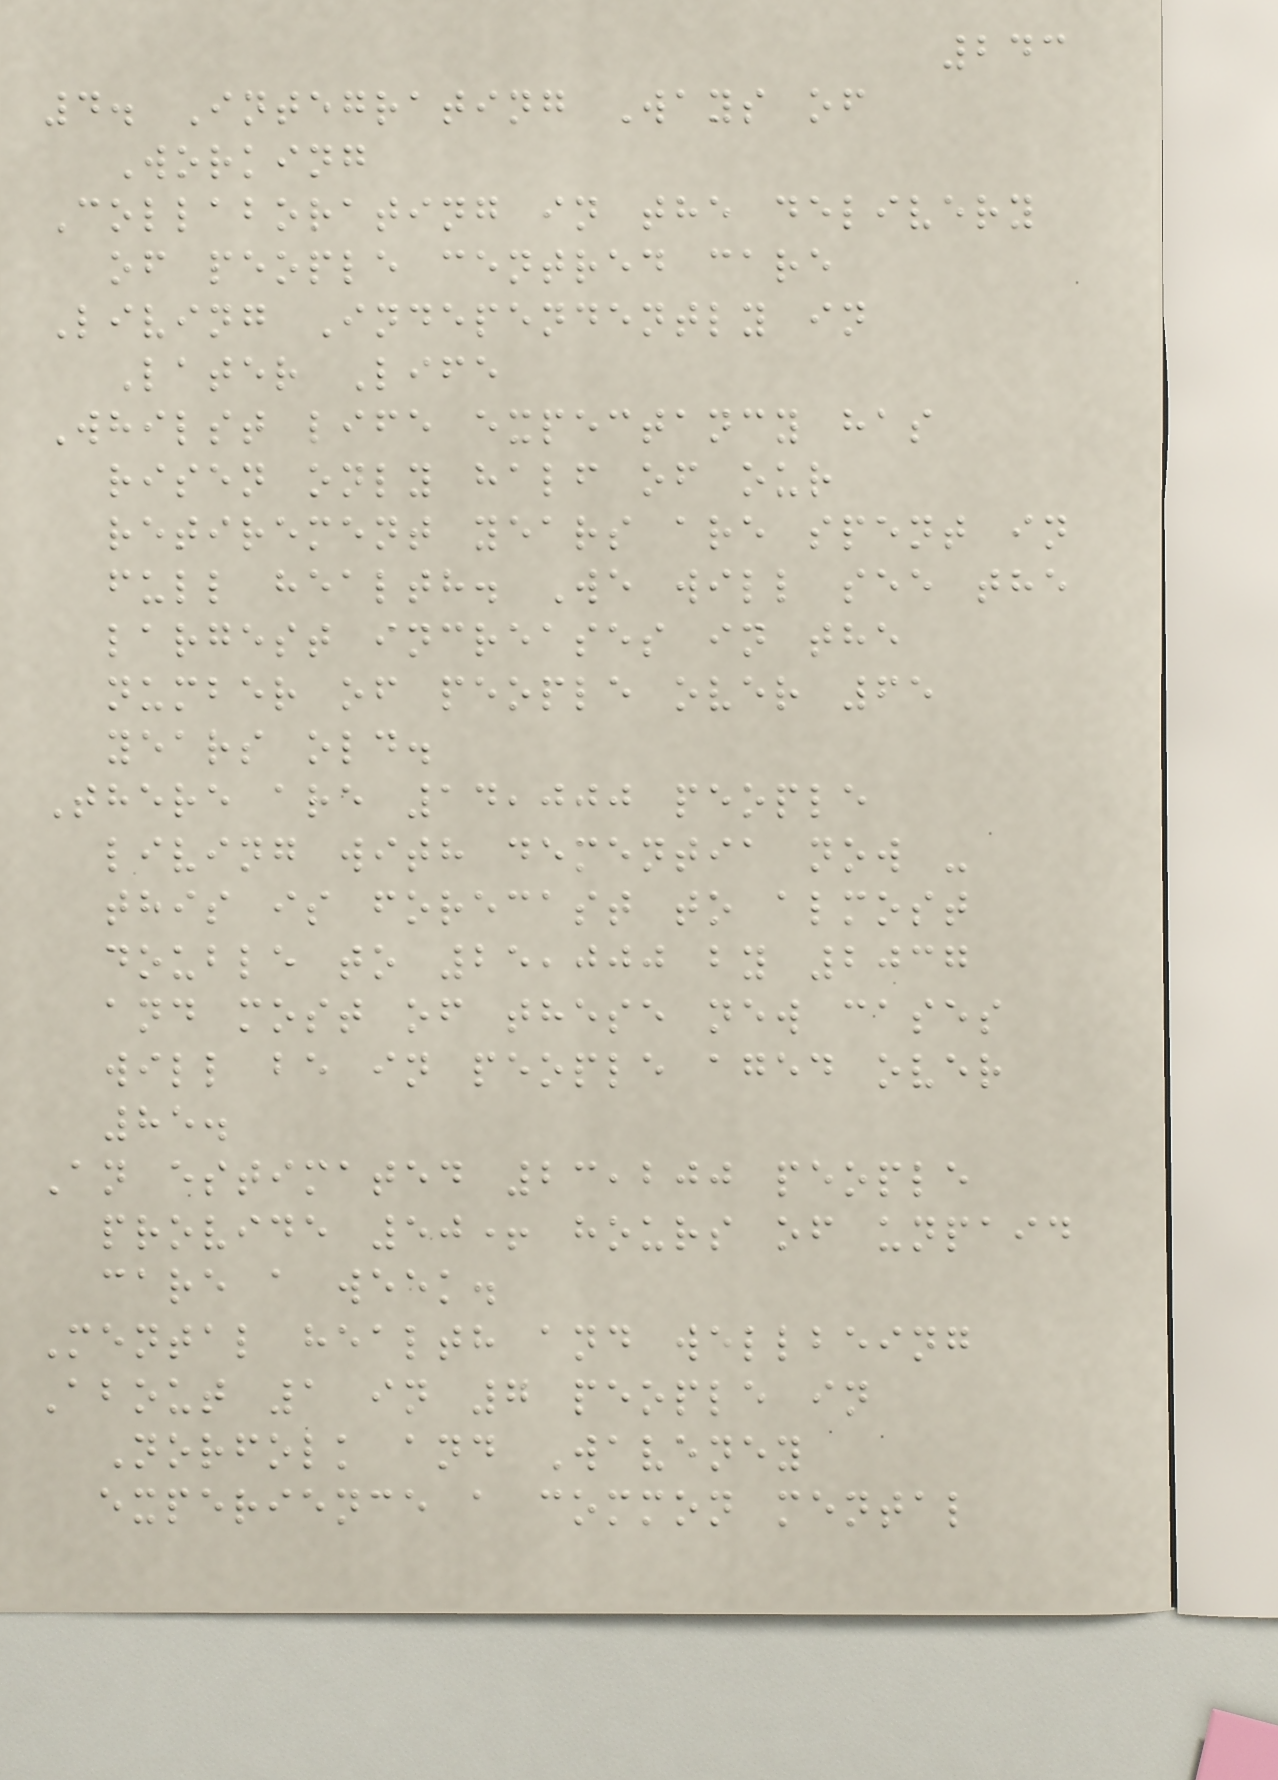243
4. Integrating Ways of
Working
Collaborating in the delivery
of people centred care
Living Independently in
Later Life
Whilst life expectancy has
risen only half of our
retirement years are spent in
full health. We will see the
largest increases in the
number of people over 65
years old.
There are 14,000 people
living with dementia now -
this is forecast to almost
double to 25,000 by 2037
and most of these new cases
will be in people aged over
85.
An estimated 23,200 people
provide 50+ hours of unpaid
care a week.
Mental health and wellbeing
About 1 in 7 people in
Norfolk and Waveney
experience a common mental
